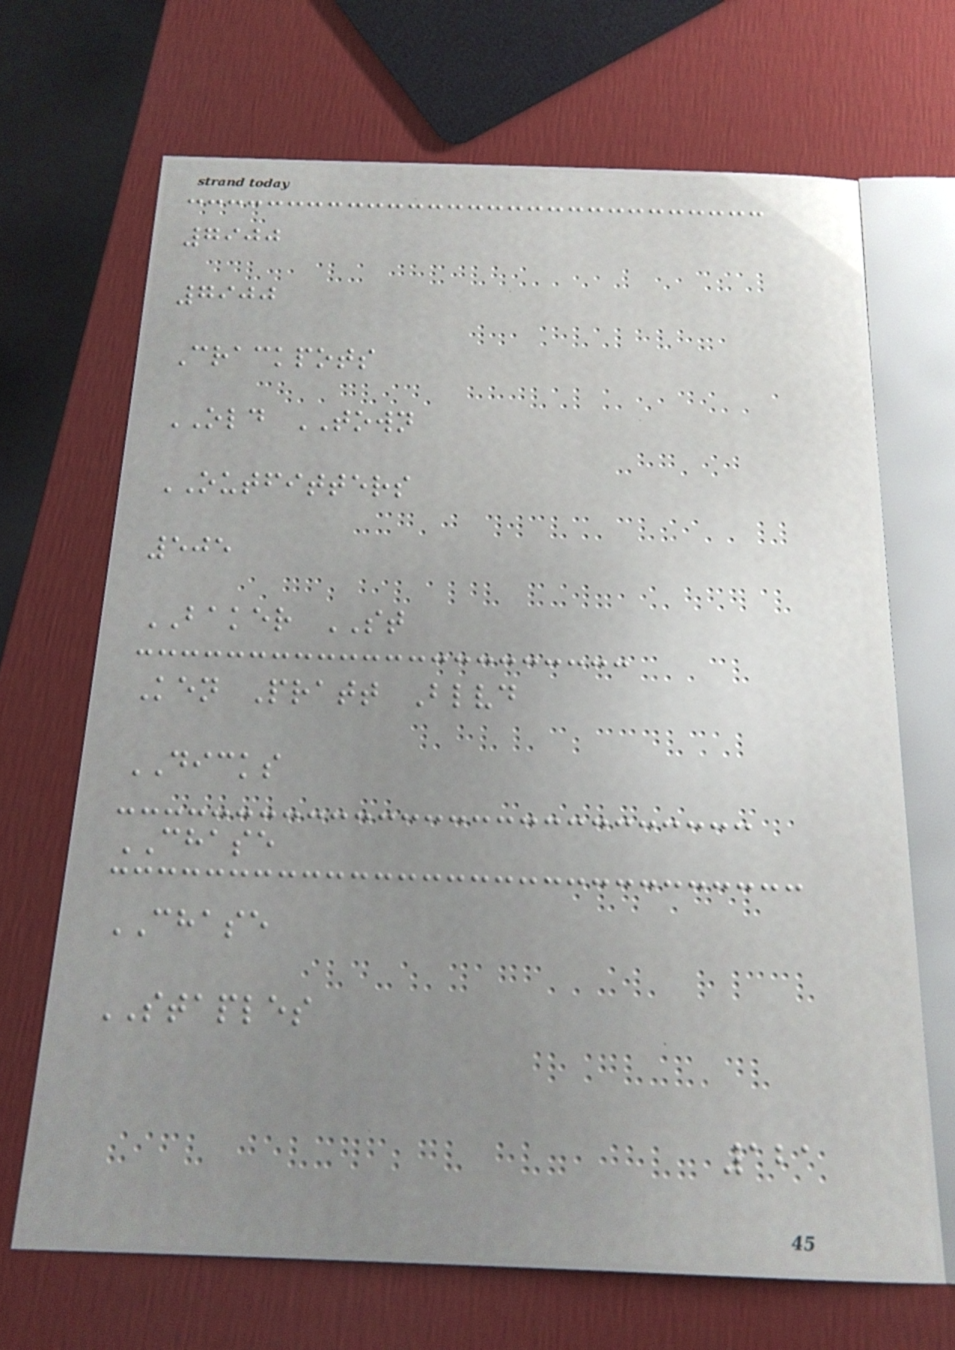7900
7900
Crackpots
OLD TOWN
OUTFITTERS
505
BAKER ST
Ken Pratt Blvd
DICKS
CHASE
CHASE
STAPLES
121
